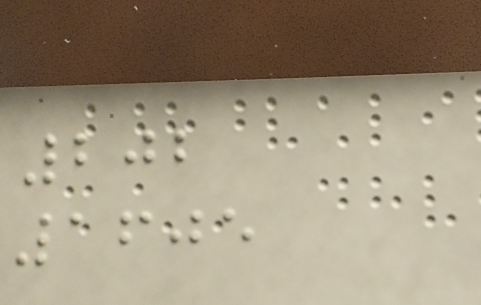202
1605
